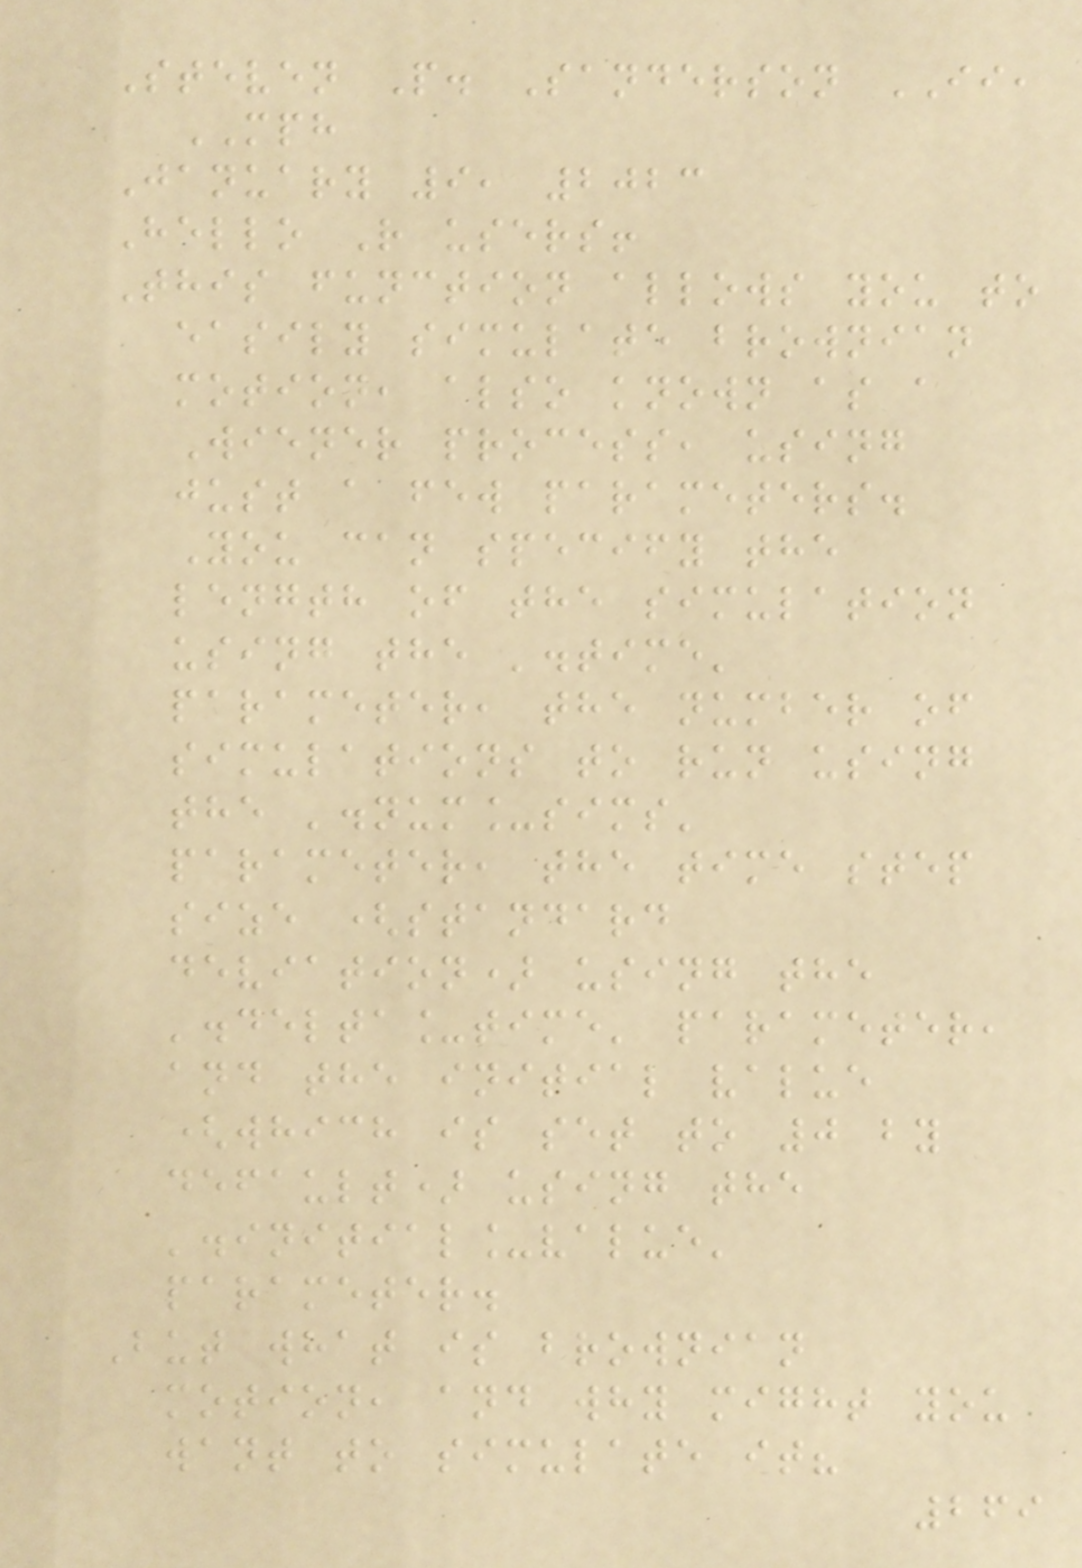Steven P. Sanderson II,
MPH
January 9, 2023
Hello R users!
This function allows you to
easily simulate brownian
motion, also known as a
Wiener process, using
just a few parameters.
You can specify the
length of the simulation
using the '.time'
parameter, the number of
simulations to run using
the '.num_sims'
parameter, the time step
size (standard
deviation) using the
'.delta_time' parameter,
and the initial value
(which is set to 0 by
default) using the
'.initial_value'
parameter.
But what is brownian
motion, and why might you
want to simulate it?
269
